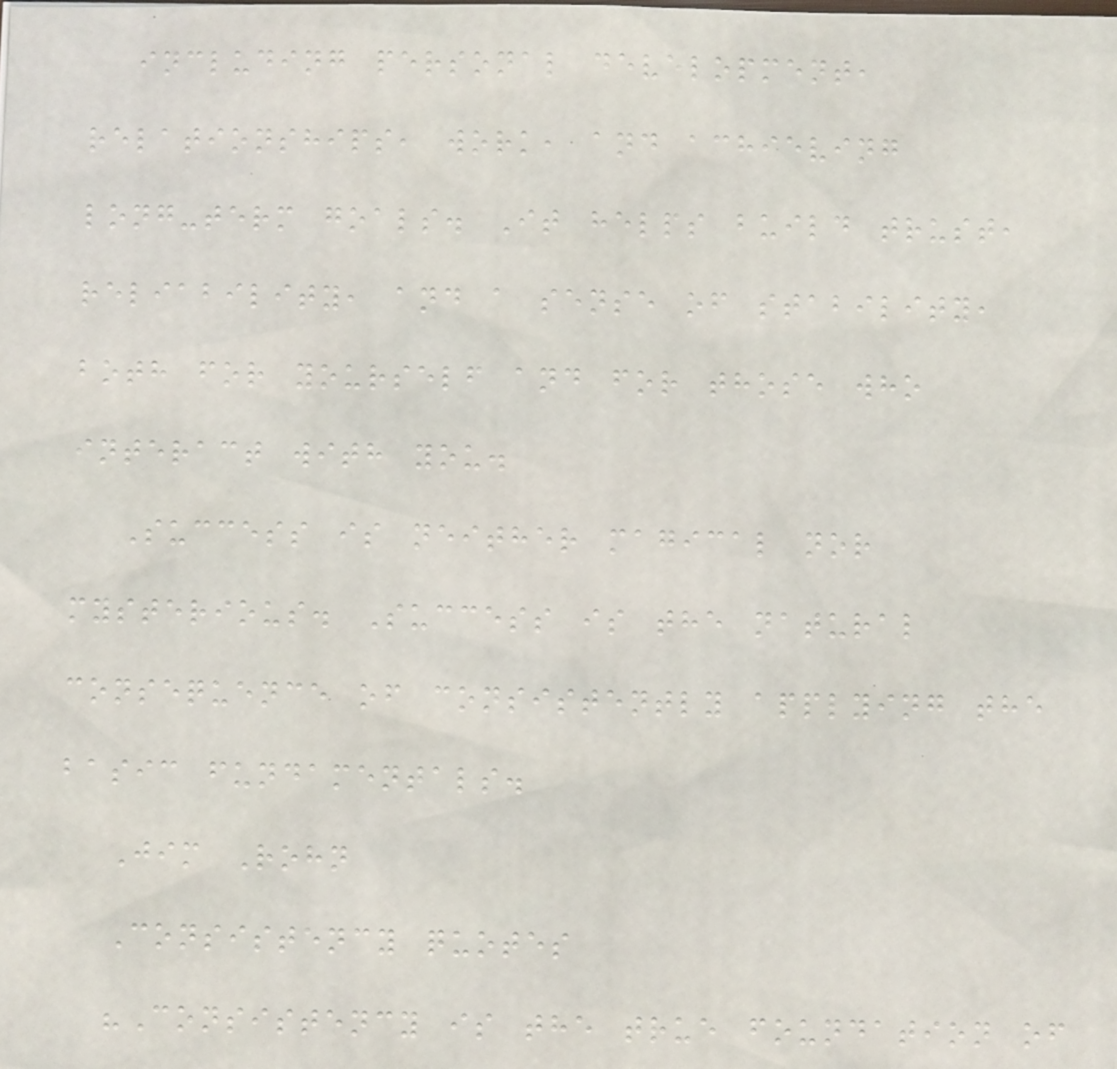including personal development,
relationships, work, and achieving
long-term goals. It helps build trust,
reliability, and a sense of stability,
both for yourself and for those who
interact with you.
Success is neither magical nor
mysterious. Success is the natural
consequence of consistently applying the
basic fundamentals.
Jim Rohn
Consistency quotes
"Consistency is the true foundation of
